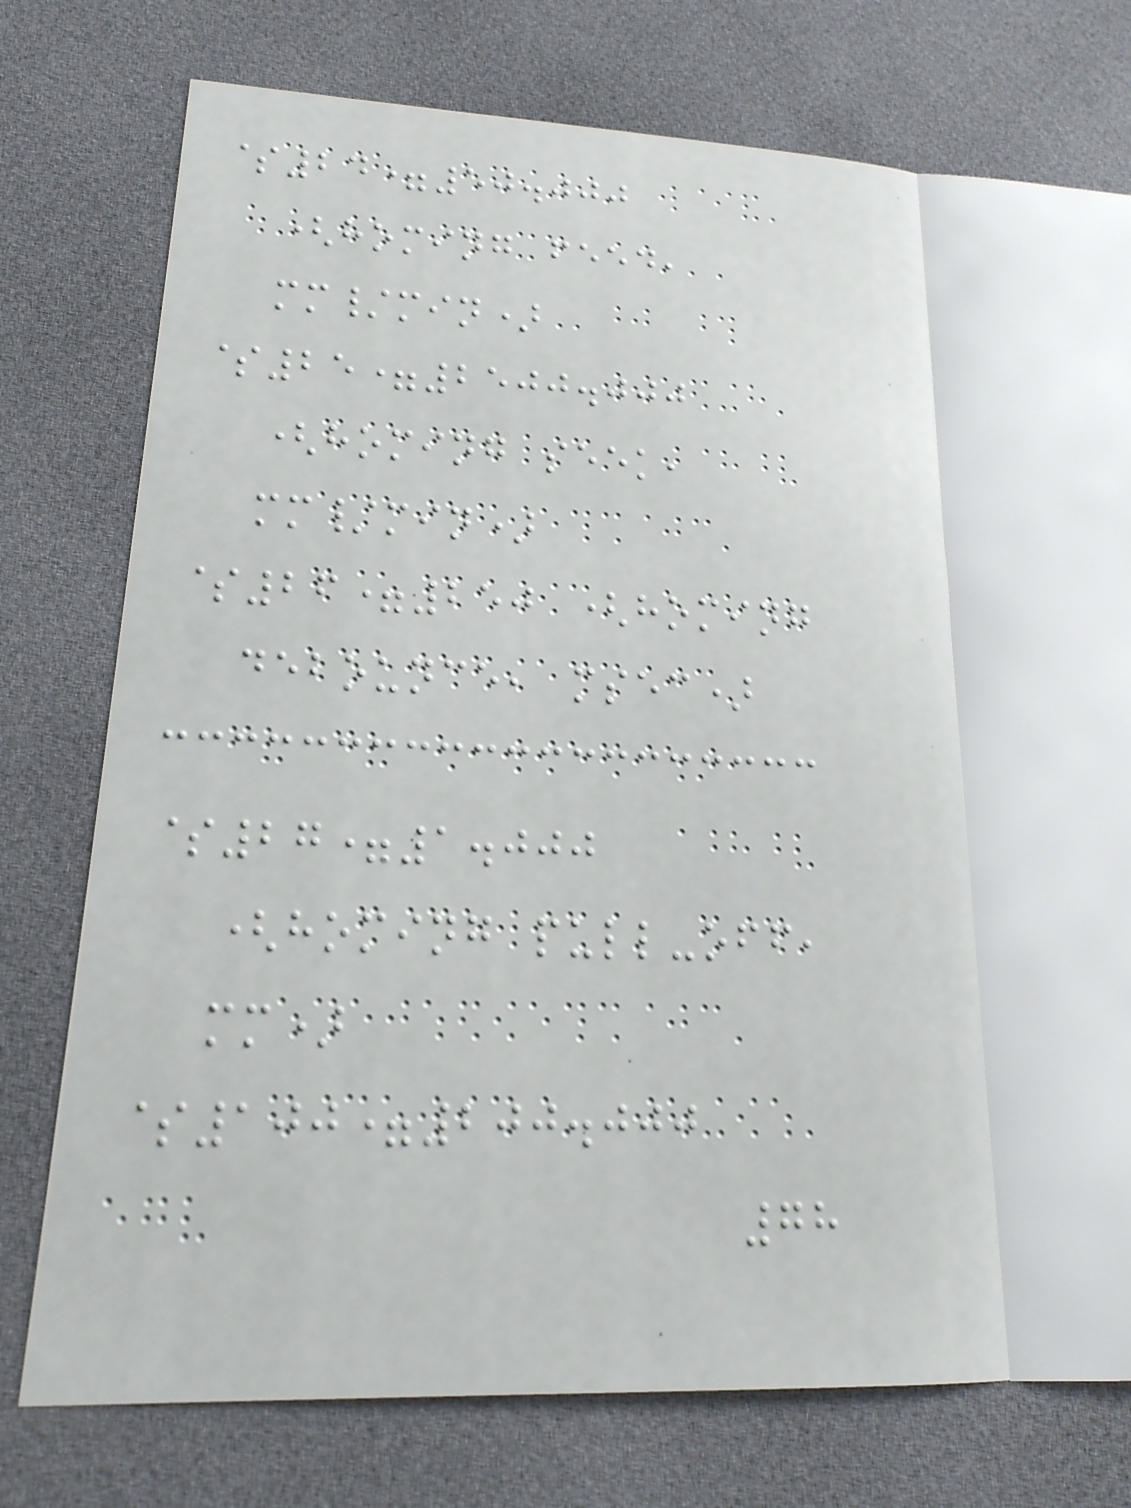$24=50.000
(homing feed,
mm/min)
$25=2500.000
(homing seek,
mm/min)
$26=250 (homing
debounce, msec)
$27=1.000
(homing pull-off,
mm)
$100=200.000
78
